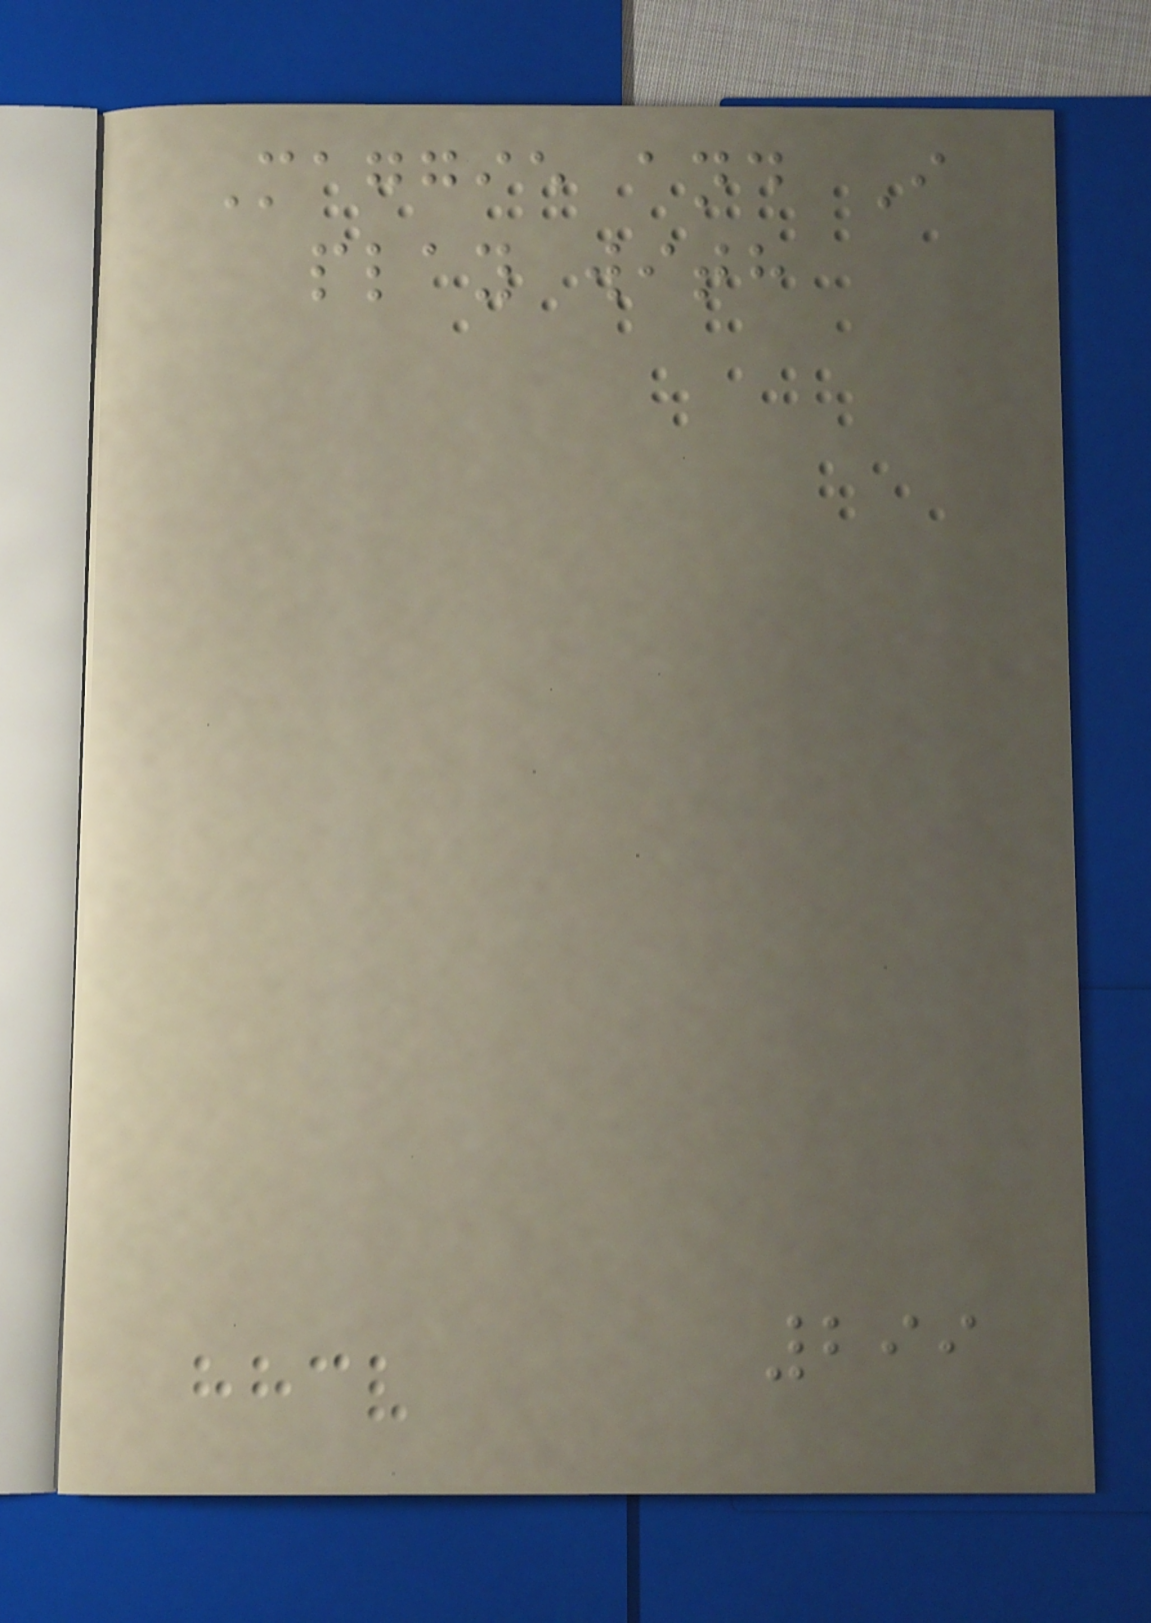Maggie and I
play with
299
